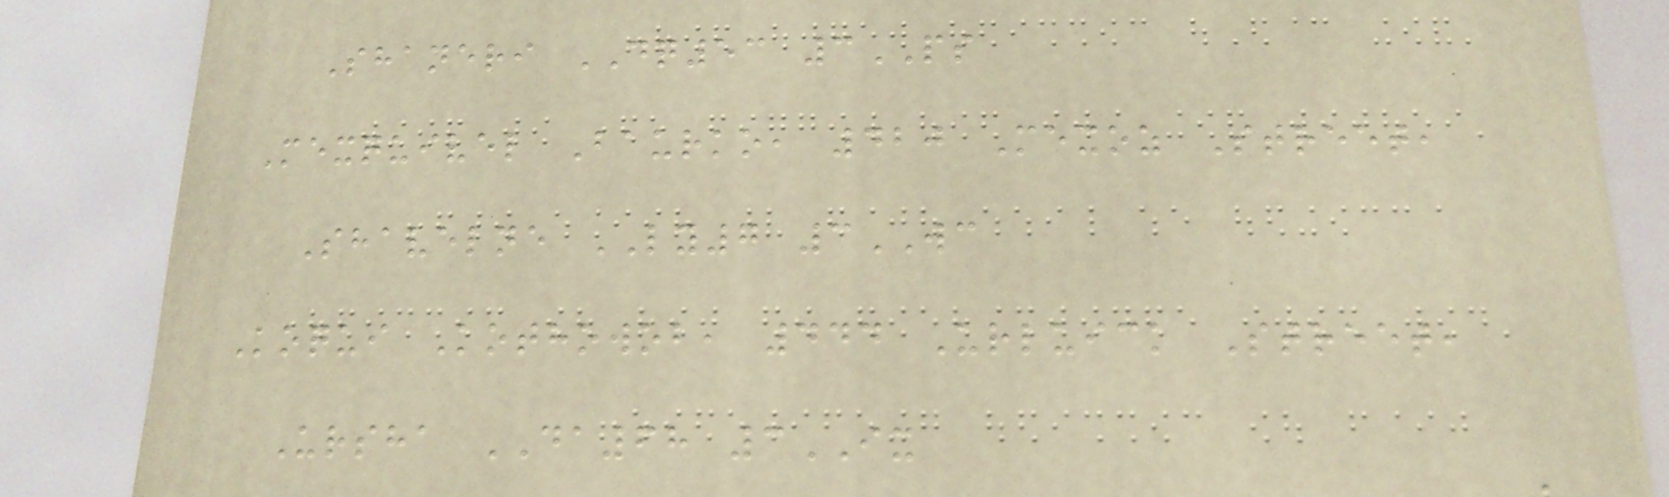Shaneri DQ53 3PS
Mexquivel Baurko, 420 Mexoz Street,
Shavelne LY7 3WC
Koqui Kothowob, 444 Urluick Street,
Ursha DA68 3IX
